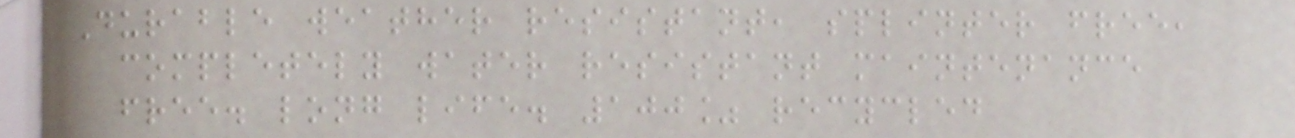Durable weather resistant, splinter free,
completely water resistant maintenance
free. long life. 100% recycled
